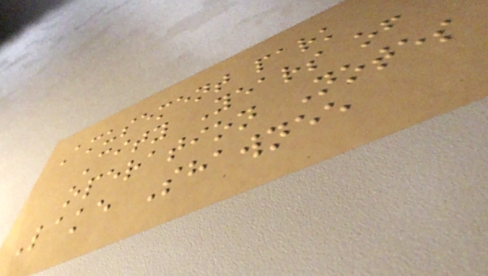Amusement park
City Years of
operation Notes
Lake Shawnee
